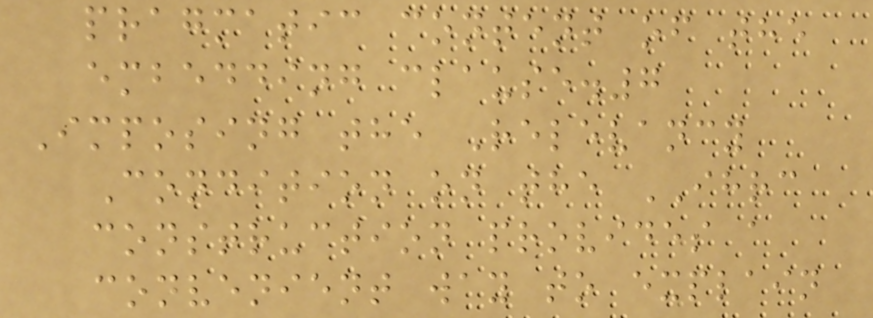pragmatic content of the
embedding clause.7
Imposing the Relevancy
Condition on the IHRC
construction provides a
convenient way to explain
